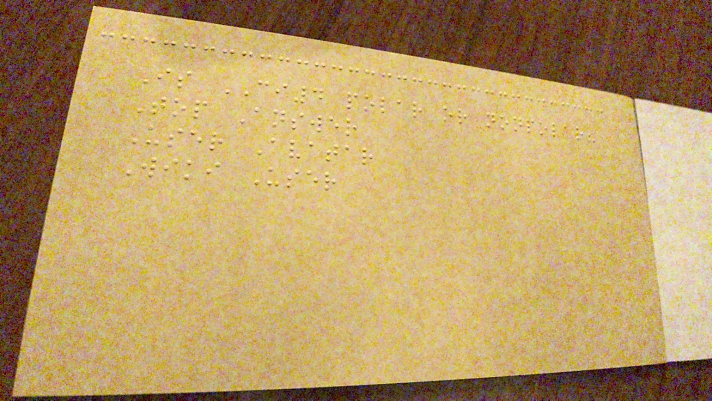Is CI4 polar or nonpolar?
Top Answer
User Avatar
Wiki User
